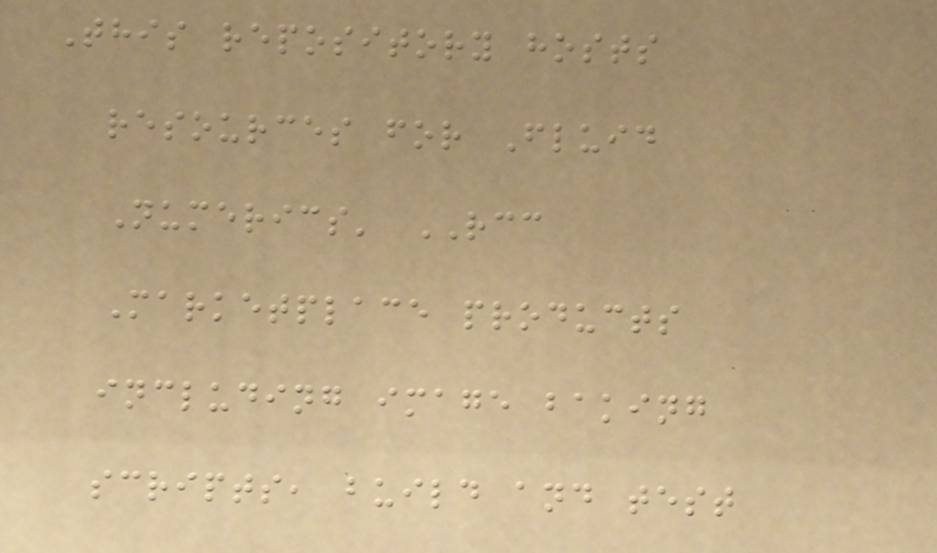This repository hosts
resources for Fluid
Numerics' RCC
Marketplace products
including image baking
scripts, build and test
